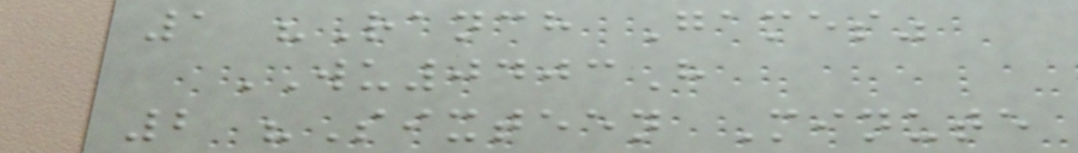1 "Ranch Games"
WU0403H
2 "Sixteen Minute
